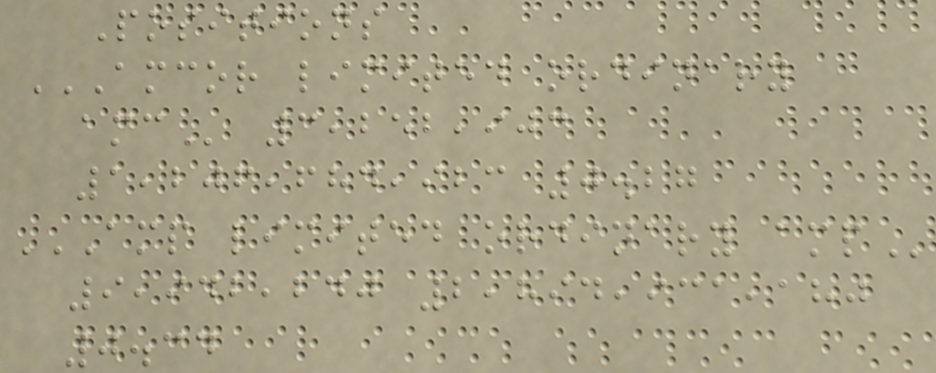Positions
AMCOR LIMITED ORDINARY
AMC 3,252,903
1,206,684,923 0.27
AMP LIMITED ORDINARY AMP
9,942,240 2,894,931,180
0.34
